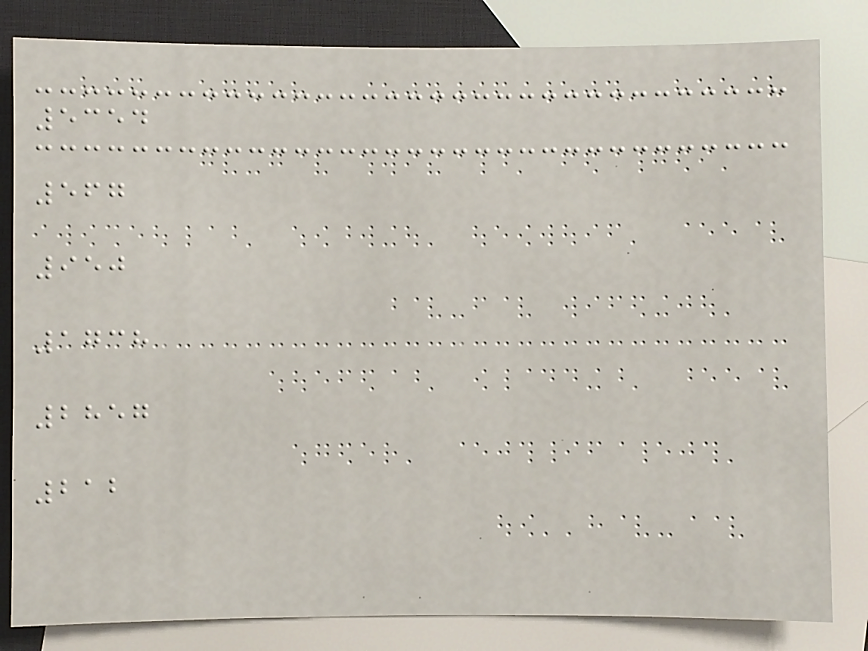5354
567
950
1738
2857
212
